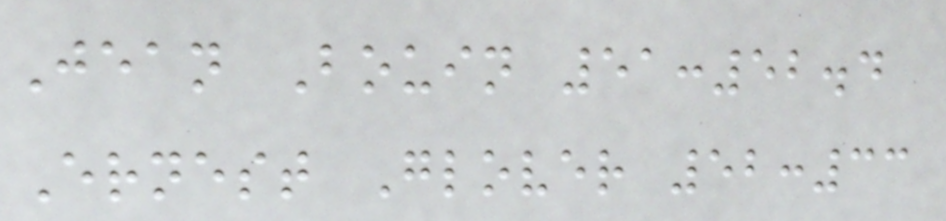Jean Bouin 51:52.4
Ernest Glover 52:33
